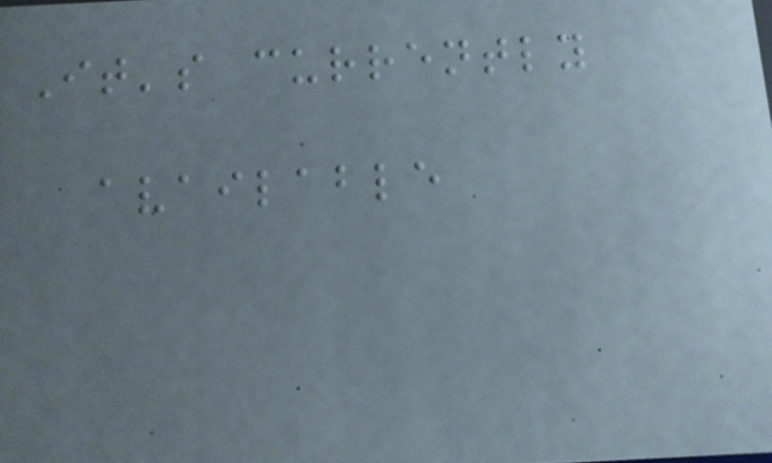It's currently
available
